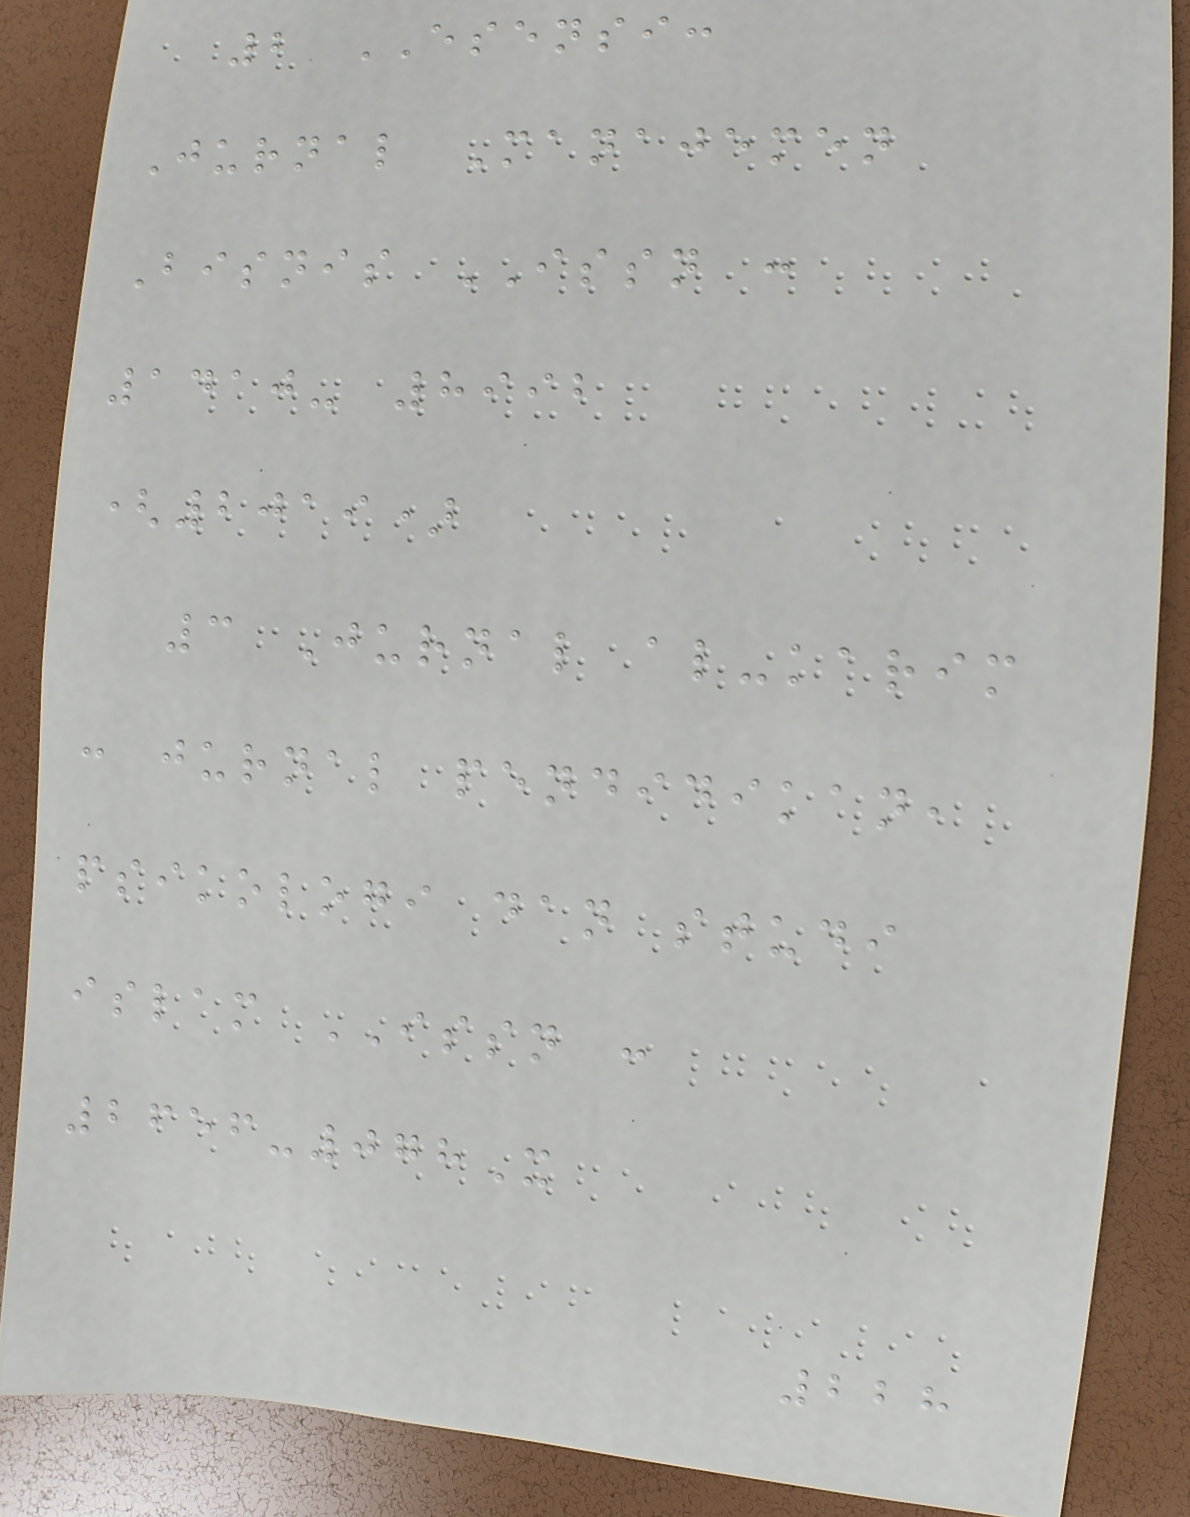2 ESENSI:
Jurnal Manajemen
Bisnis ISSN :
1410- 8992
(2019)
3 Jurnal al-karim
: jurnal pendidikan,
psikologi dan studi
islam ISSN :
2656-078X
228
